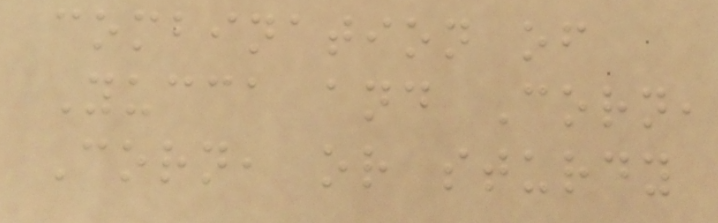combination of
Yucca and Corn,
Corn, or sturdy
